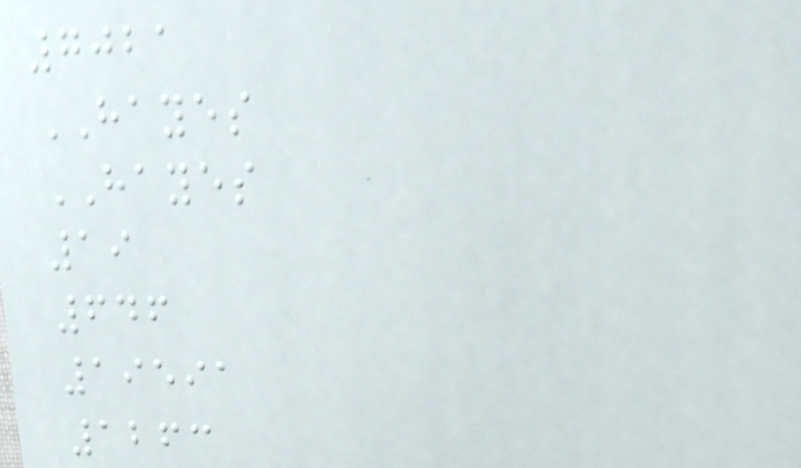7021
HAYES
HAYES
19
646
19591
1263
